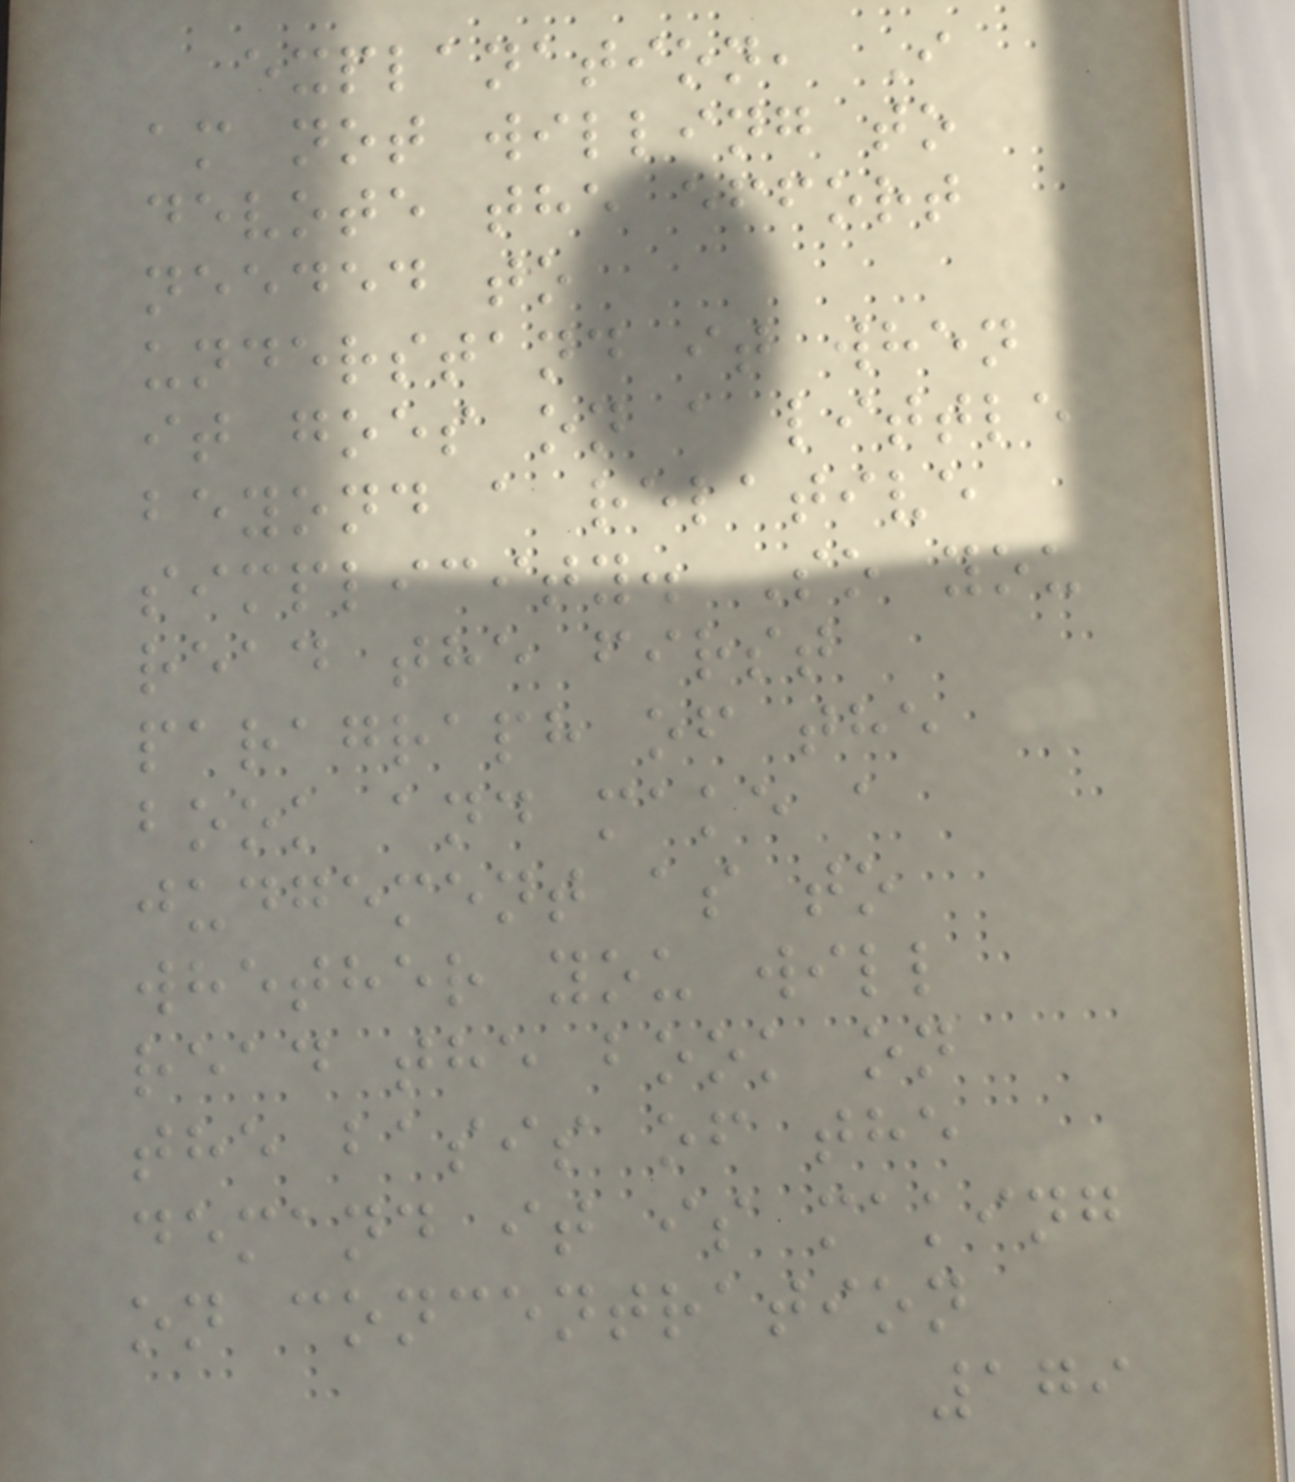explanation, I
am not willing to
devote the effort
needed to
understand it when
it goes on a little
beyond a relative
simplicity. So you
read the first
paragraph of the
book and make a
judgement as to
whether you will
read the book on
the basis of the
demand it is making
on concentration
179
